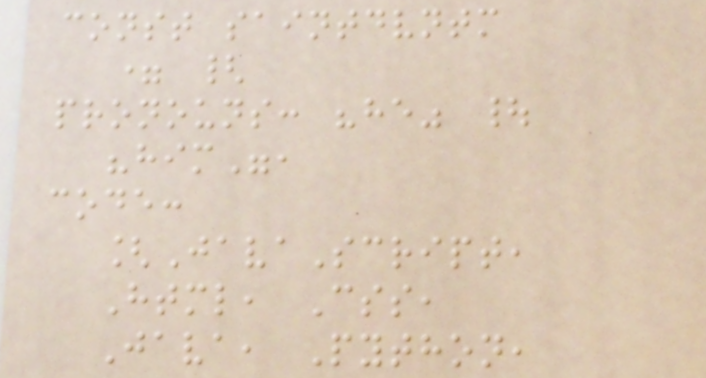const saintdvntm
= {
pronouns: "he" |
"him",
code:
[JavaScript,
Html, Css,
Java, Python,
